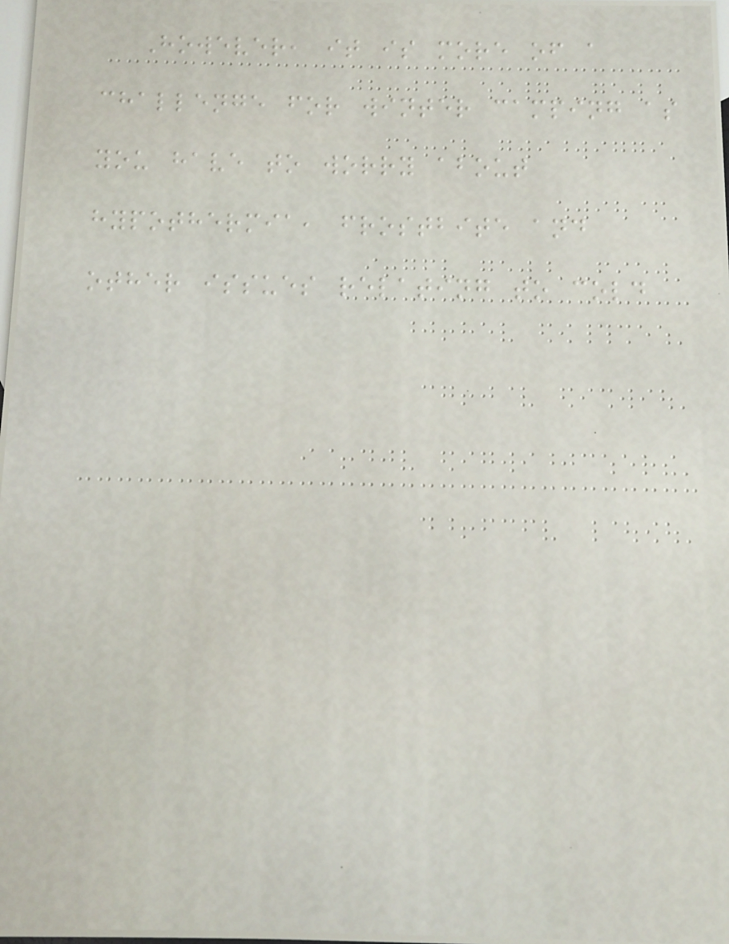However, it is more of a
challenge for winter camping as
you have to worry about
hypothermia, frostbite and
other issues relating to cold
